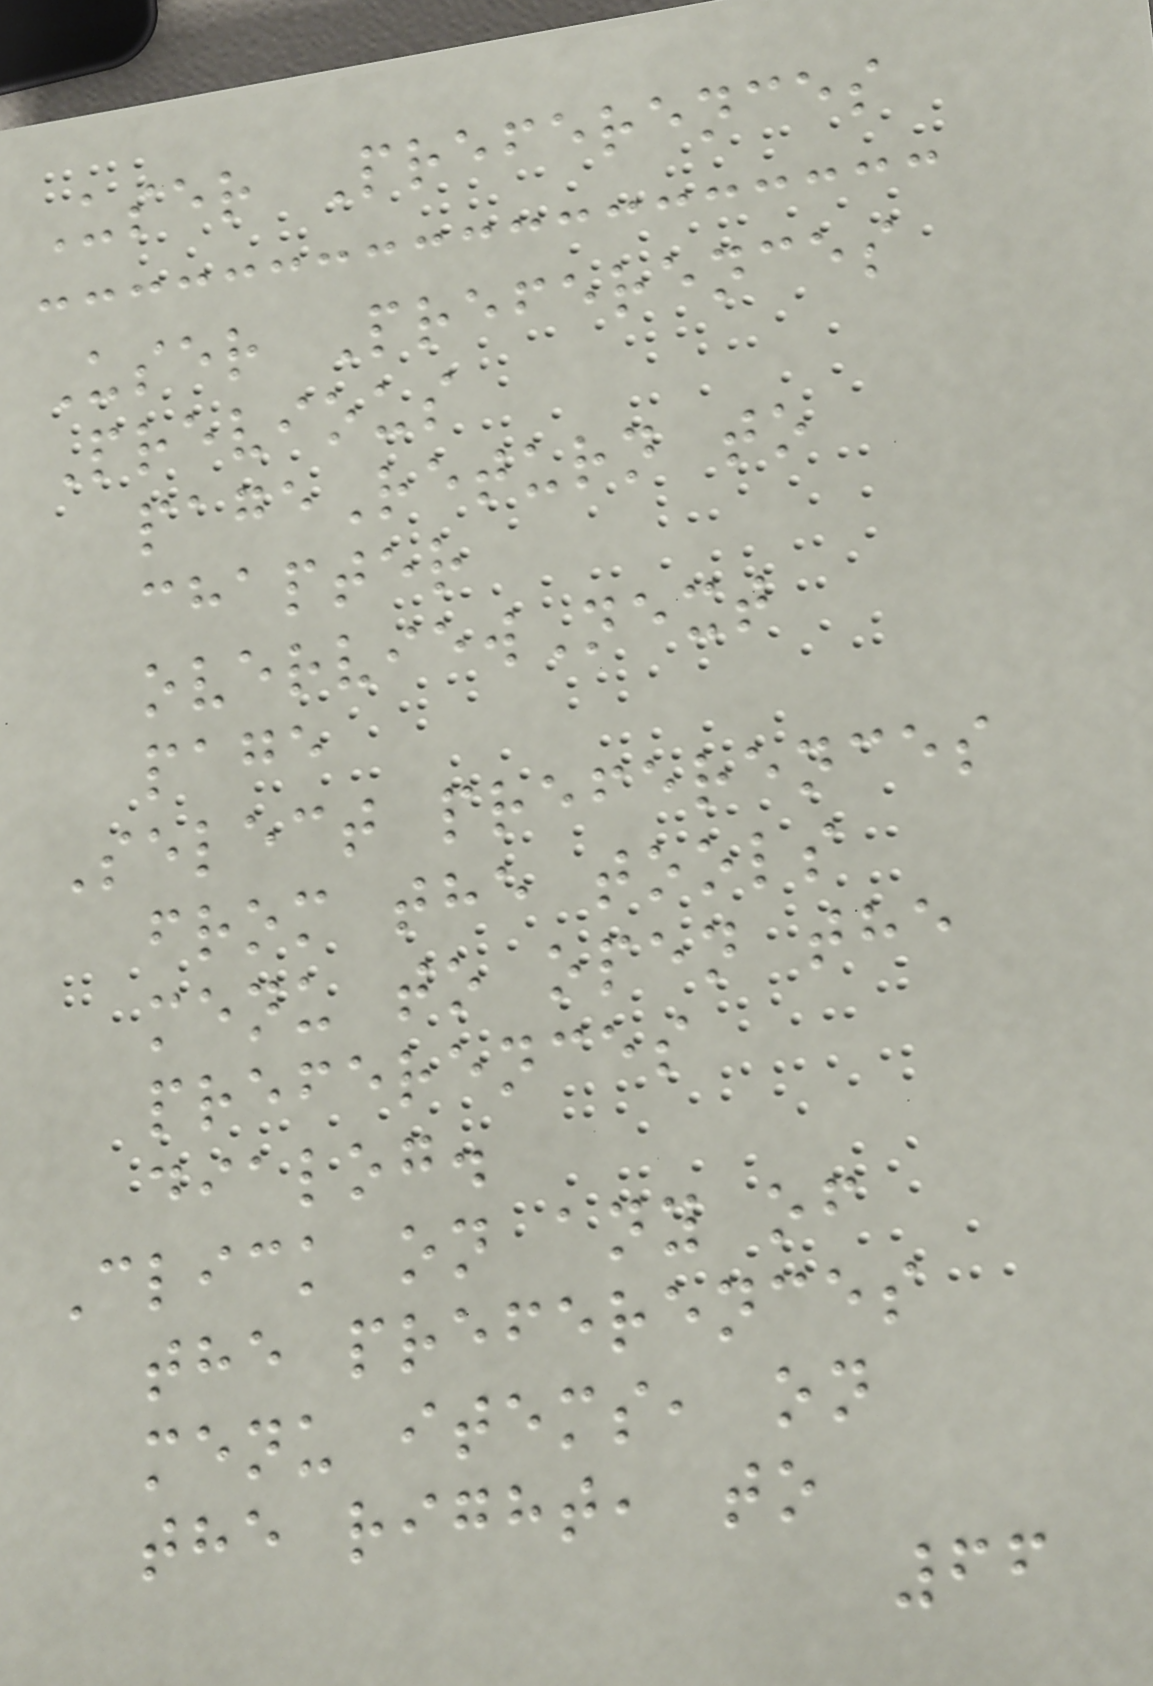User Preferences
User Preferences
Previous
pageReturn to
chapter
overviewNext
page
Select preferences
from the tools
menu to open the
preferences
dialog.
Click on any of
the preferences
menu items, on
the right, to
66
